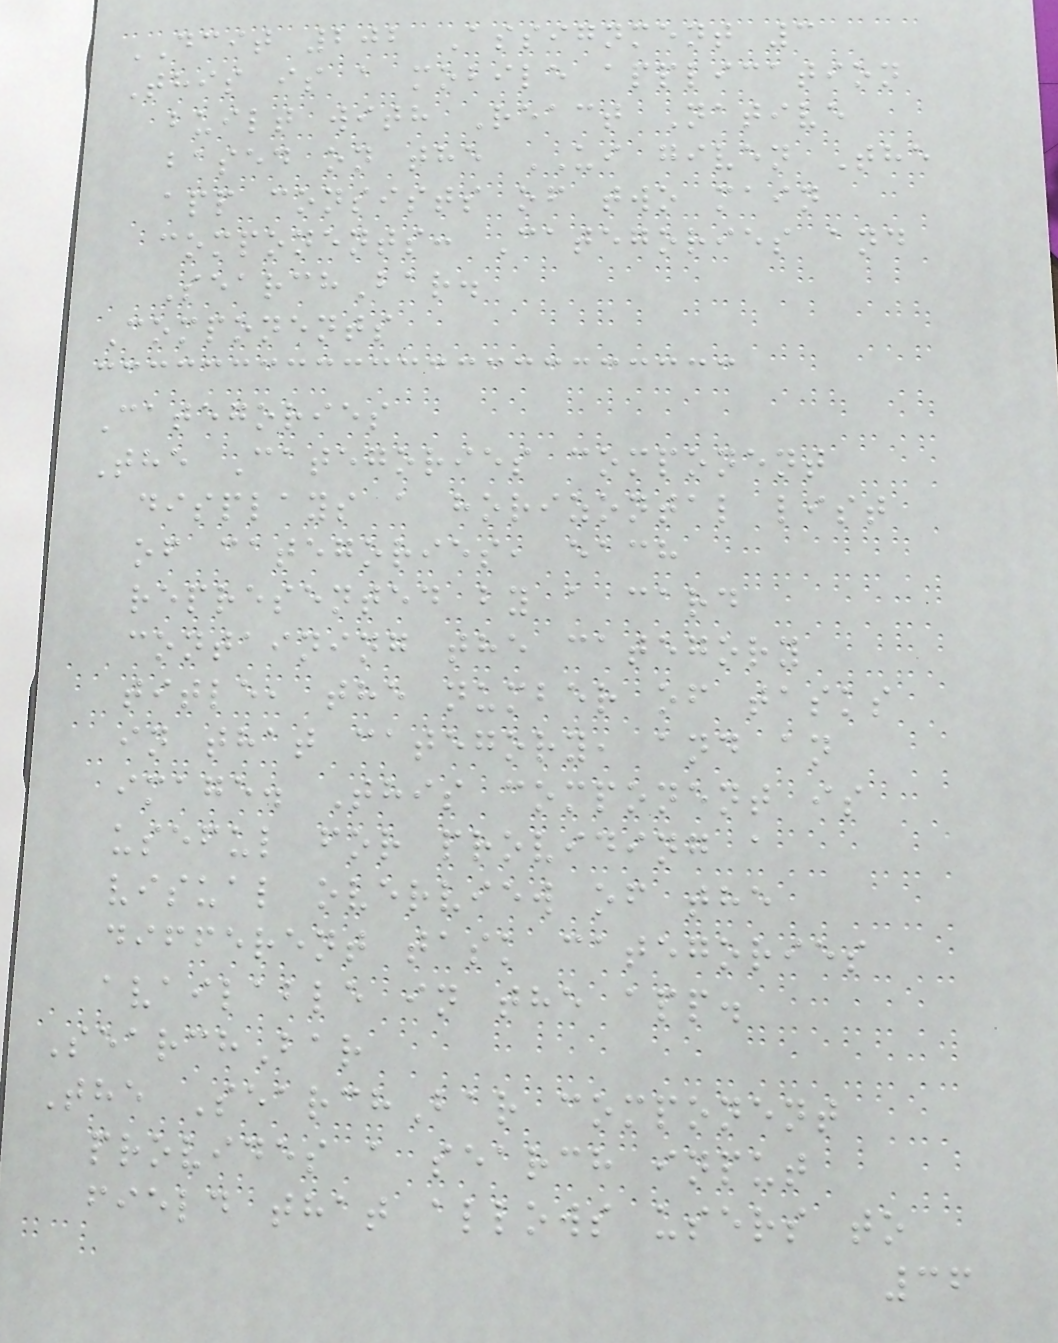DCIT 202 Assignment 3
This is a mobile application
built with React Native
based on the UI given The
app consists of two main
components: Categories and
SearchBar.
Components
Categories
The Categories component
displays a horizontal list
of categories, each
represented by a card
containing the category
title, the number of tasks
in that category, and an
image. This component is
useful for providing a
visual overview of the
different task categories
available in the app.
SearchBar
The SearchBar component
provides a search input
field that allows users to
36
